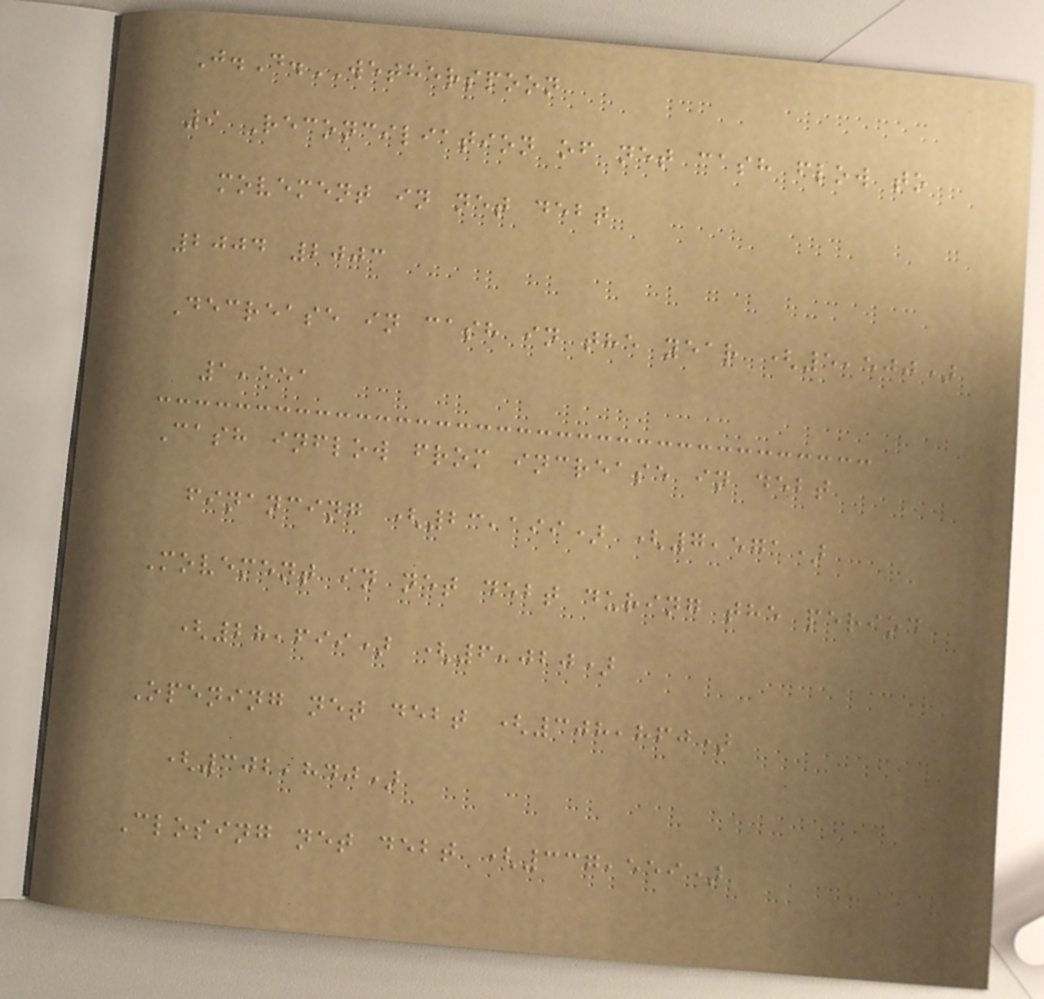J.D.WETHERSPOON
9 Reconciliation of net cash flow to
movement in net debt
2004 2003
Decrease in cash in the year (5,500)
1,551
Cash inflow from increase in debt
financing (23,199) (7,571)
Movement in net debt during the period
(28,699) (6,020)
Opening net debt (308,860)
(302,840)
Closing net debt (337,559)
